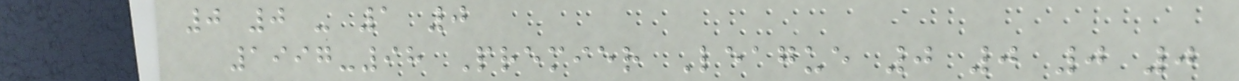0 0 - 1 0
1997-98 Premier League 0 0 0 0
